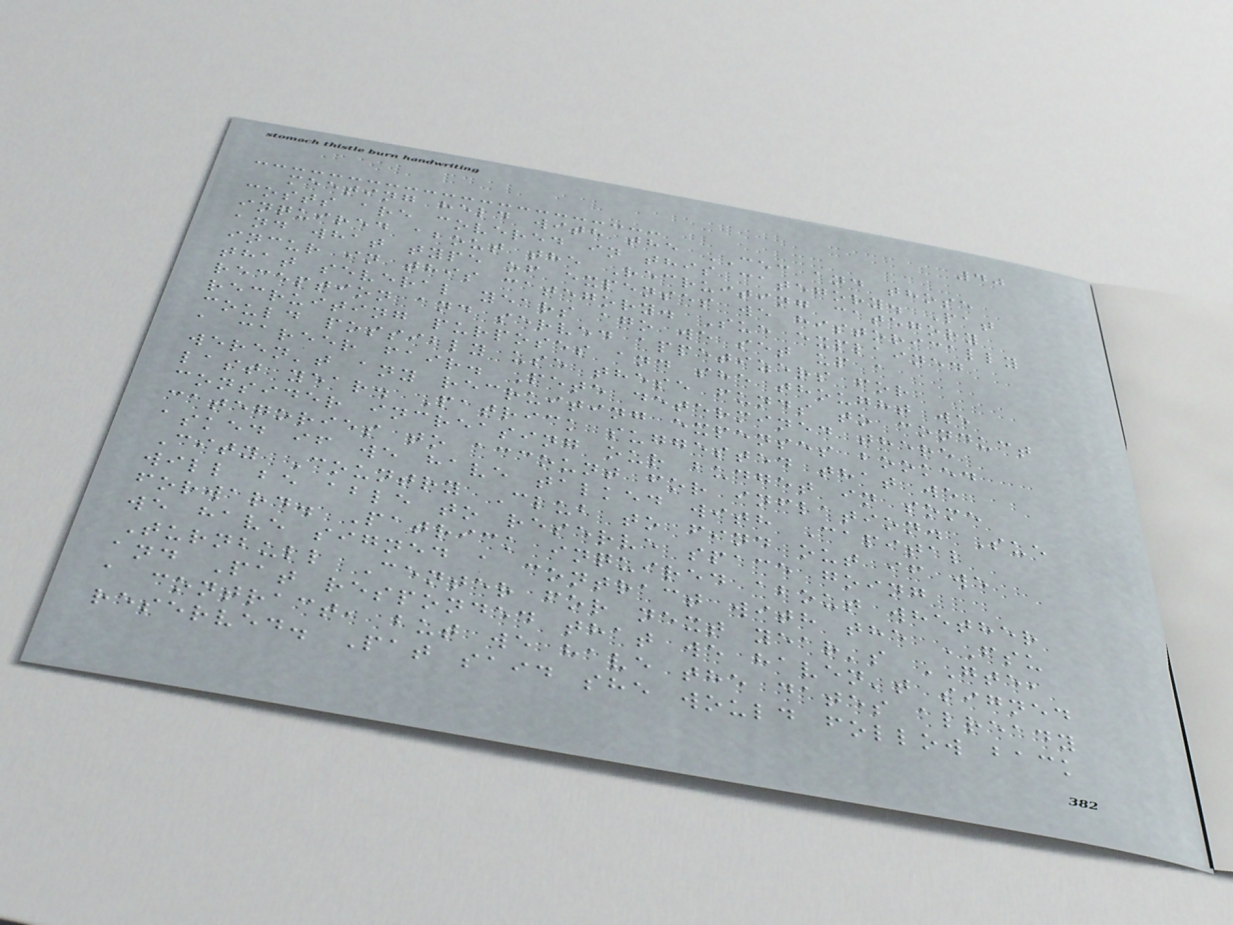40
meeting held with the CEC and those
costs are covered in this category. Pat
inquired about the Recruiting category
and what type of expenses we historically
incur in this category. Sue explained
that several years ago we set up a
reception and served appetizers for
recruiting purposes and she thought we
could possibly use these funds to conduct
a career fair. Pete determined there
weren't any recruiting expenses booked
last year. Patrick suggested that we
consider increasing our budget in some
categories to account for inflation. Sue
asked if we have talked with Capital
City Country Club to find out if we
will be able to reserve space going
forward. Patrick inquired about whether
we have signed a contract with the FSU
Turnbull Center for next year's GTE,
and Pat responded that we haven't signed
a contract, but we have the dates already
reserved. Pat said she would follow back
